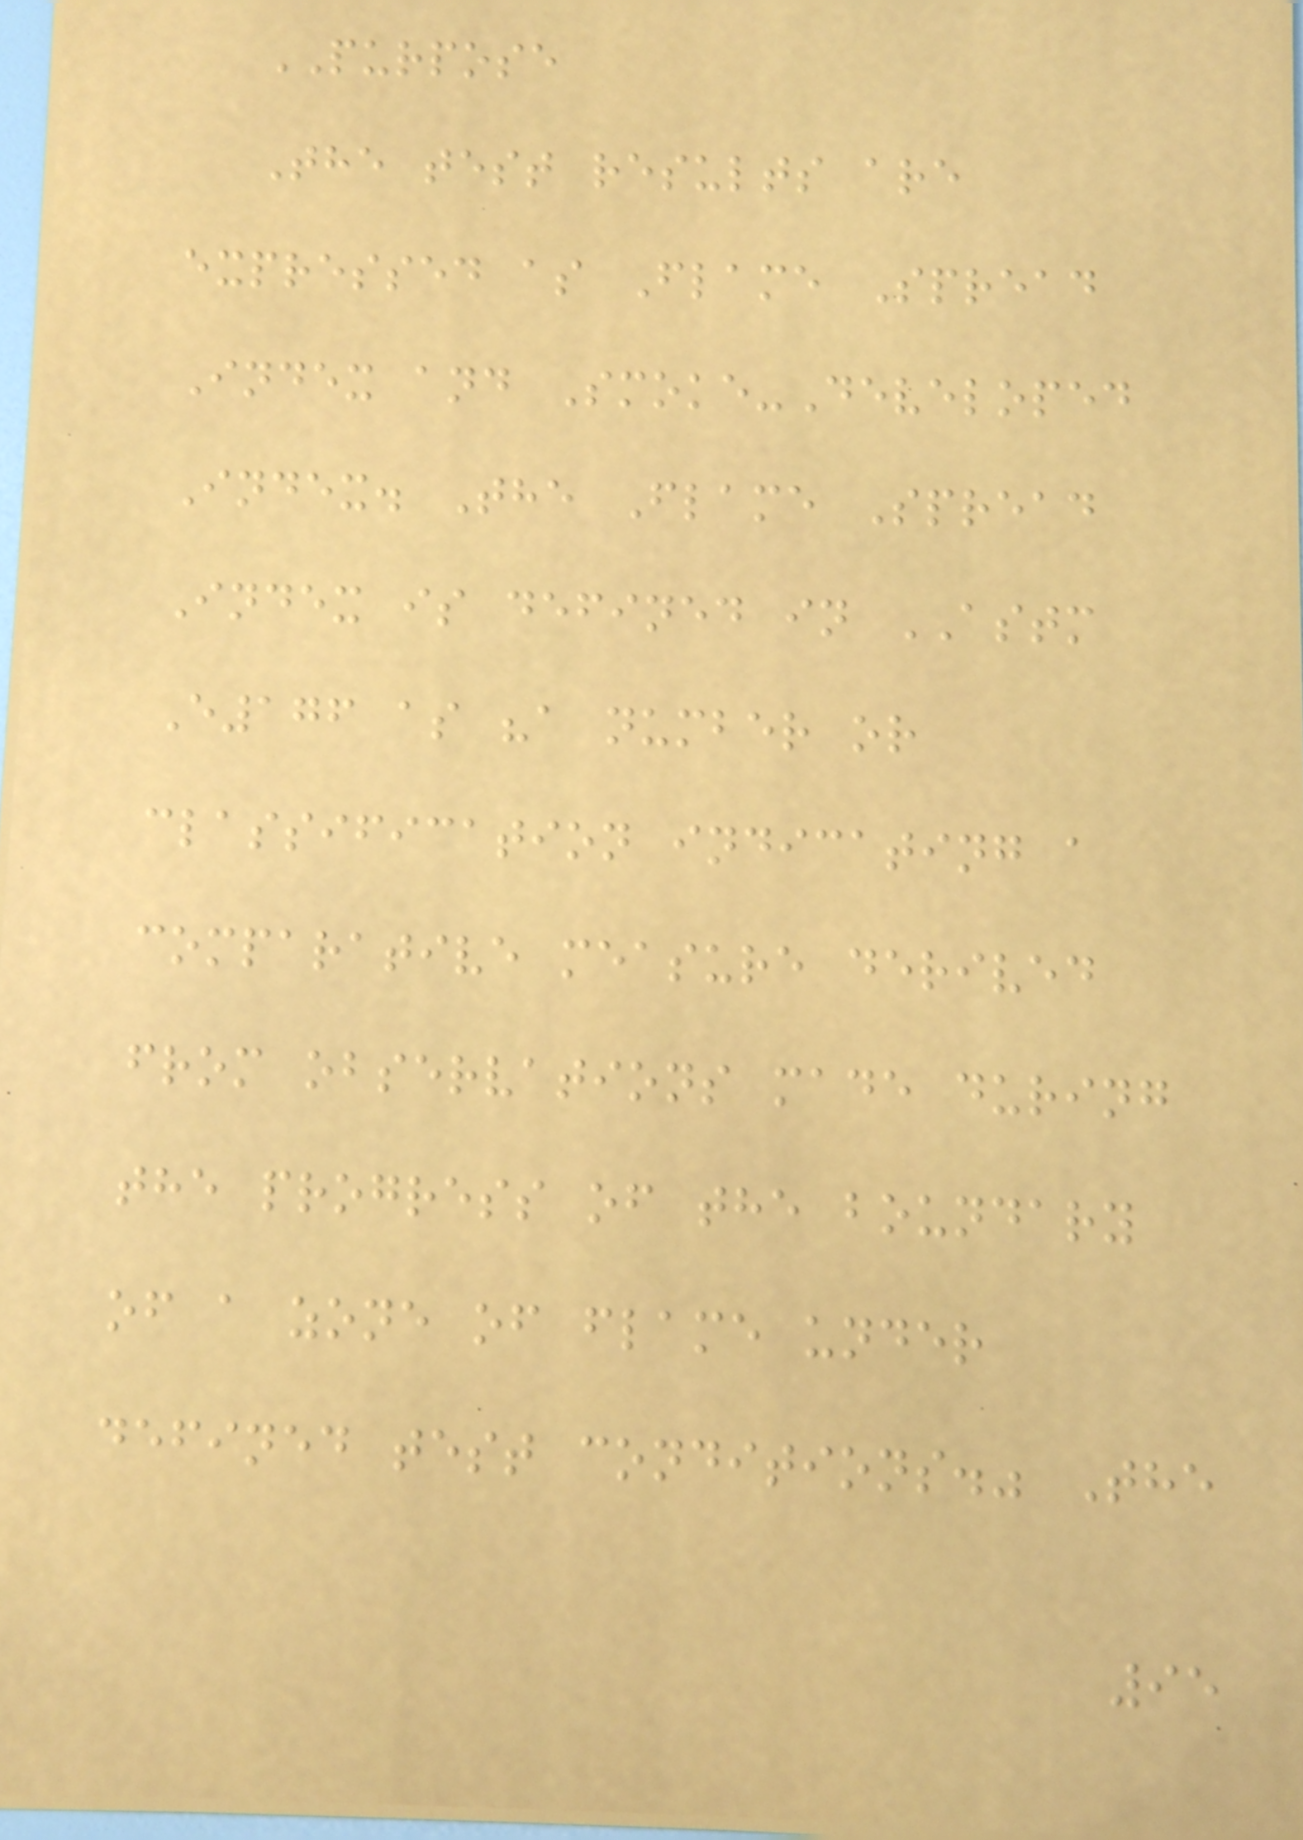PURPOSE
The test results are
expressed as Flame Spread
Index and Smoke-Developed
Index. The Flame Spread
Index is defined in ASTM
E176 as "a number or
classification indicating a
comparative measure derived
from observations made during
the progress of the boundary
of a zone of flame under
defined test conditions." The
95
